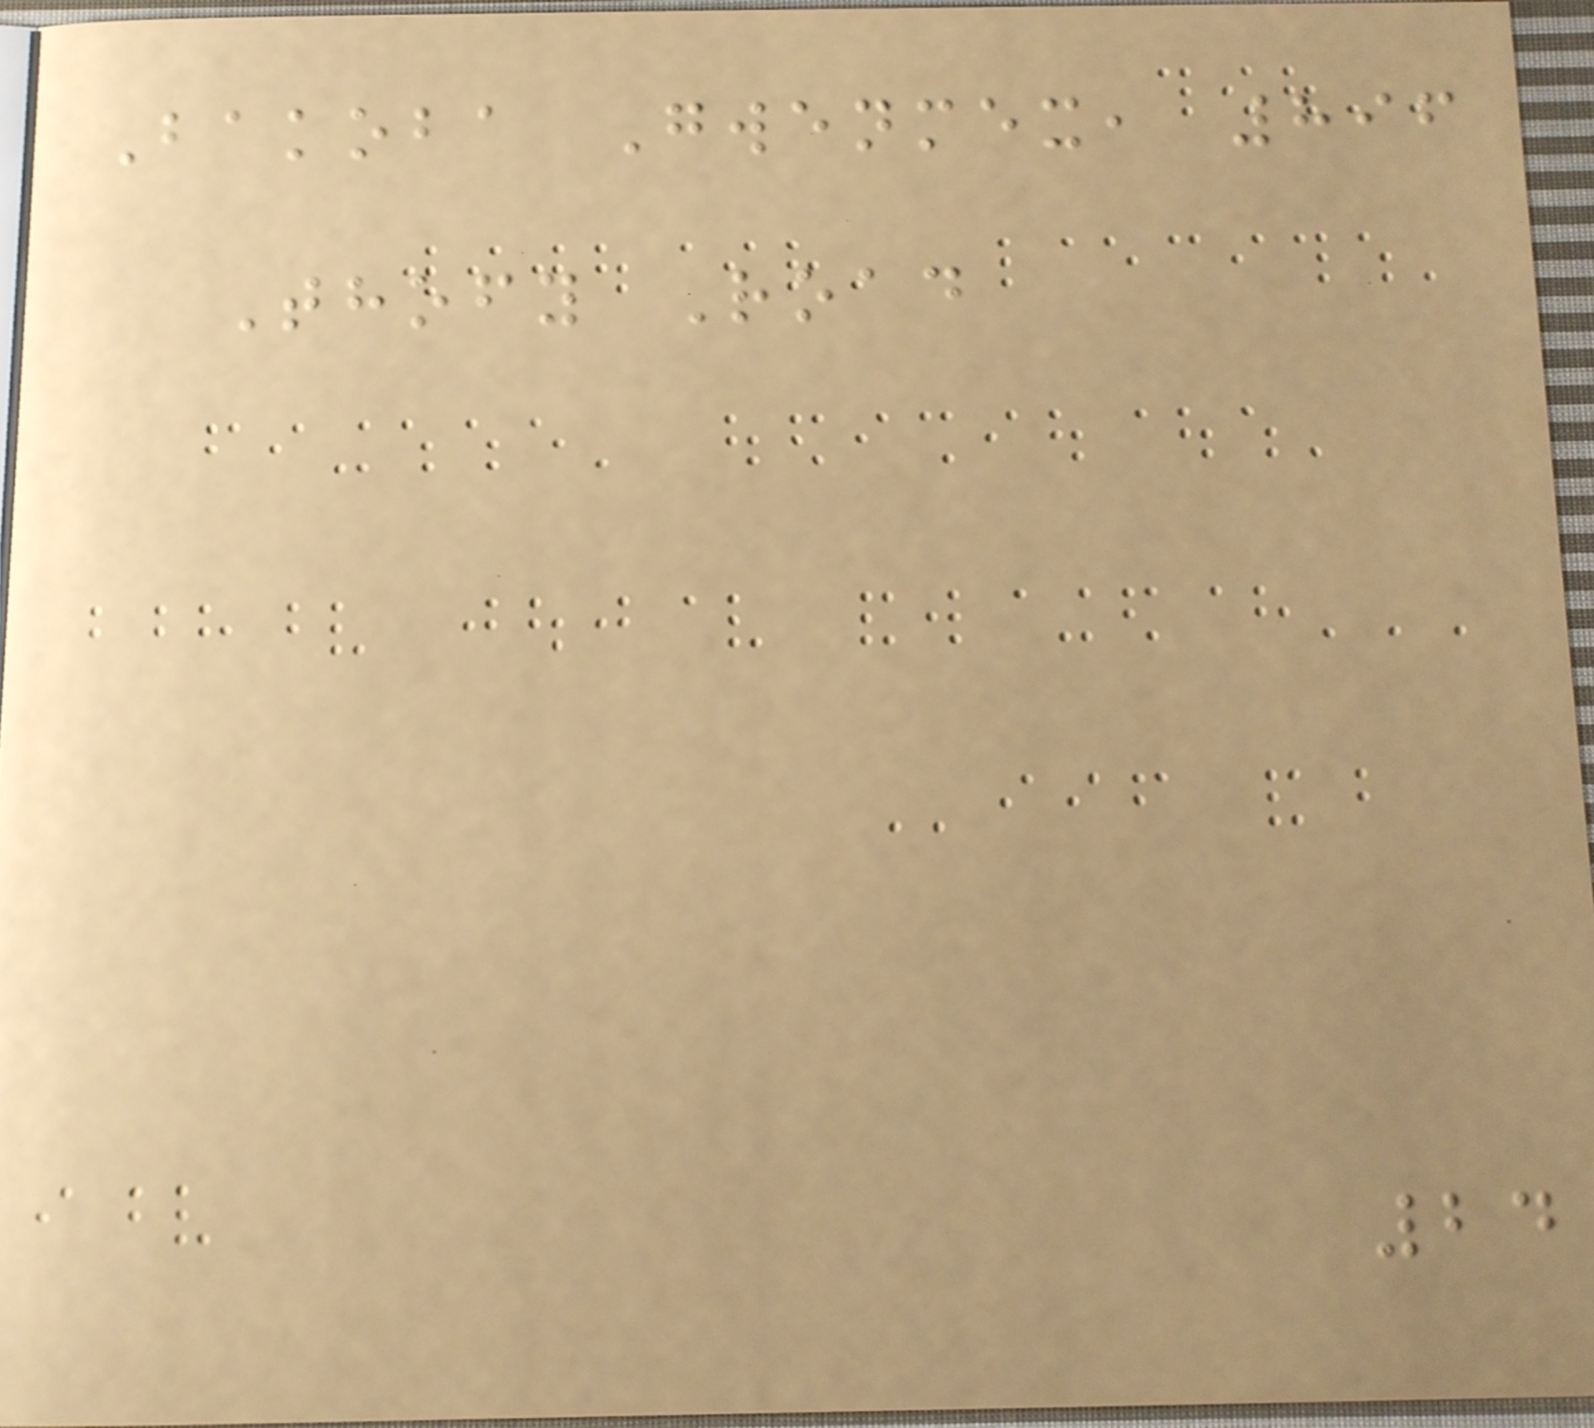Bakoba Gwenmex, 896
Thofy Road
24
